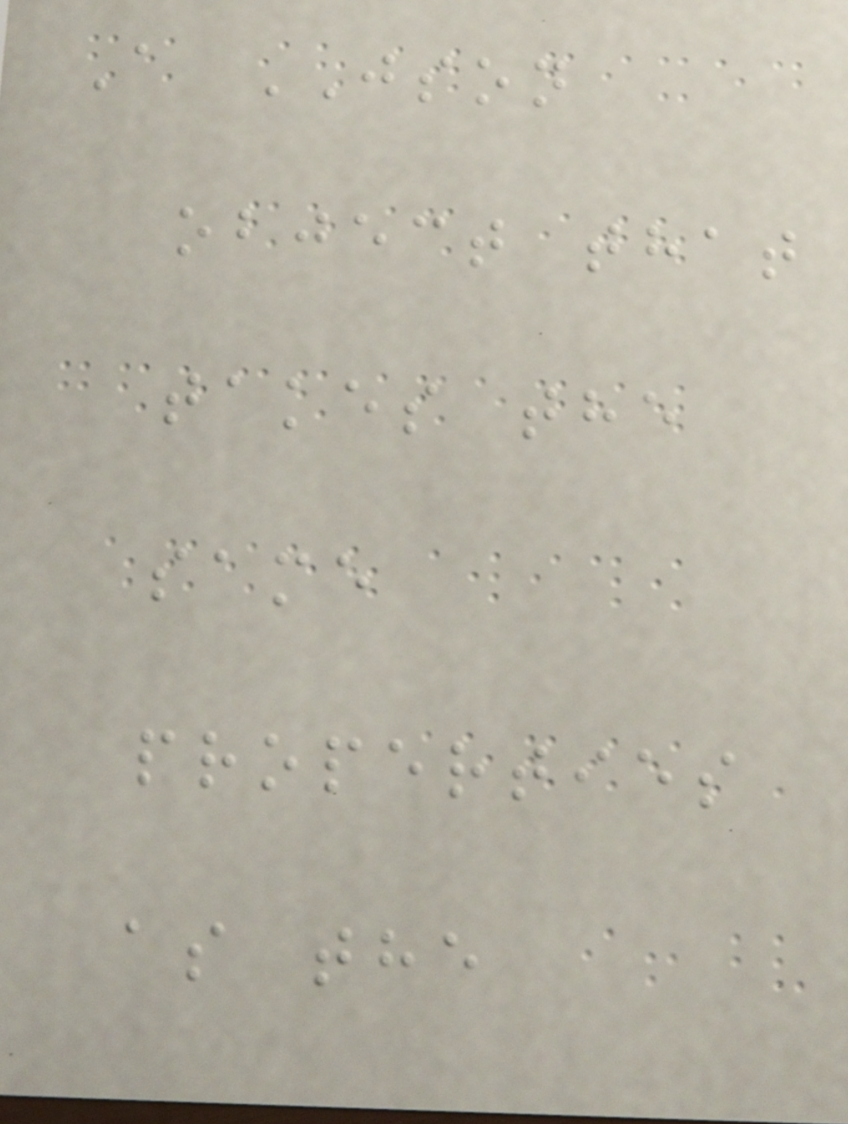A JSON
object that
takes the
same
properties
as the
